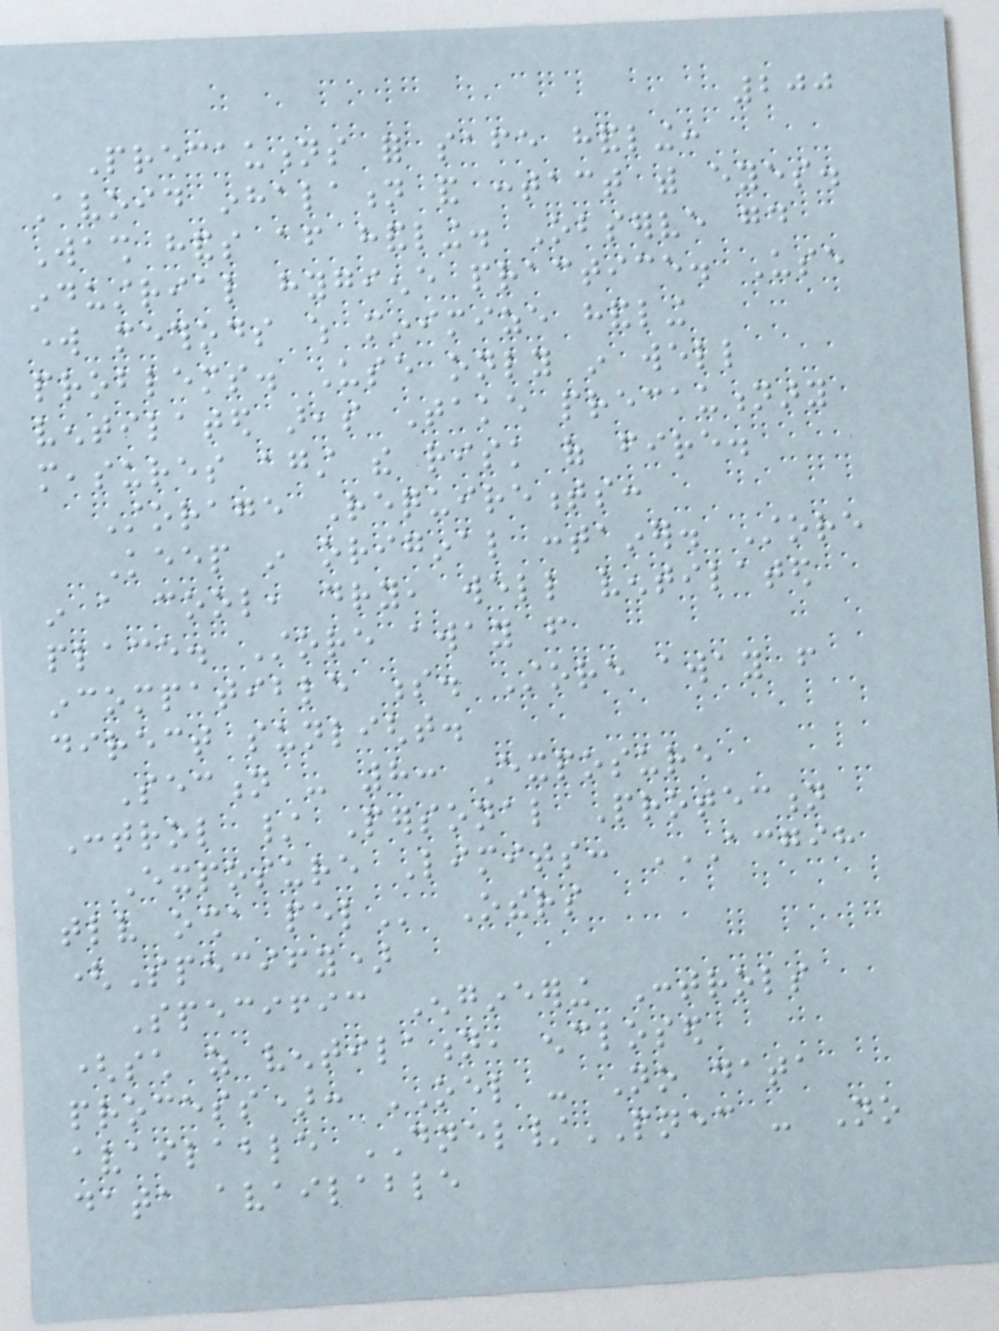200
Precautions for safe handling:
Avoid inhalation and contact with eyes.
Wash hands after handling. Observe good
industrial hygiene practice. Use
work methods which minimize handling
problems. Use only in well
ventilated areas Take precautionary
measures against the risk of fire.
Storage Requirements:
Keep in original container. Store
in a cool, dry, well ventilated
place. Store away from
incompatible s. Store away from
direct sunlight.
Section - 8: Exposure
Control / Personal Protection
Exposure Limits: ACGIH
TLV OSHA PEL Others
(Specify)
Specific Engineering Controls
(such as ventilation, enclosed
process): OEL - No data
available DNEL/PNEC - No
data available
